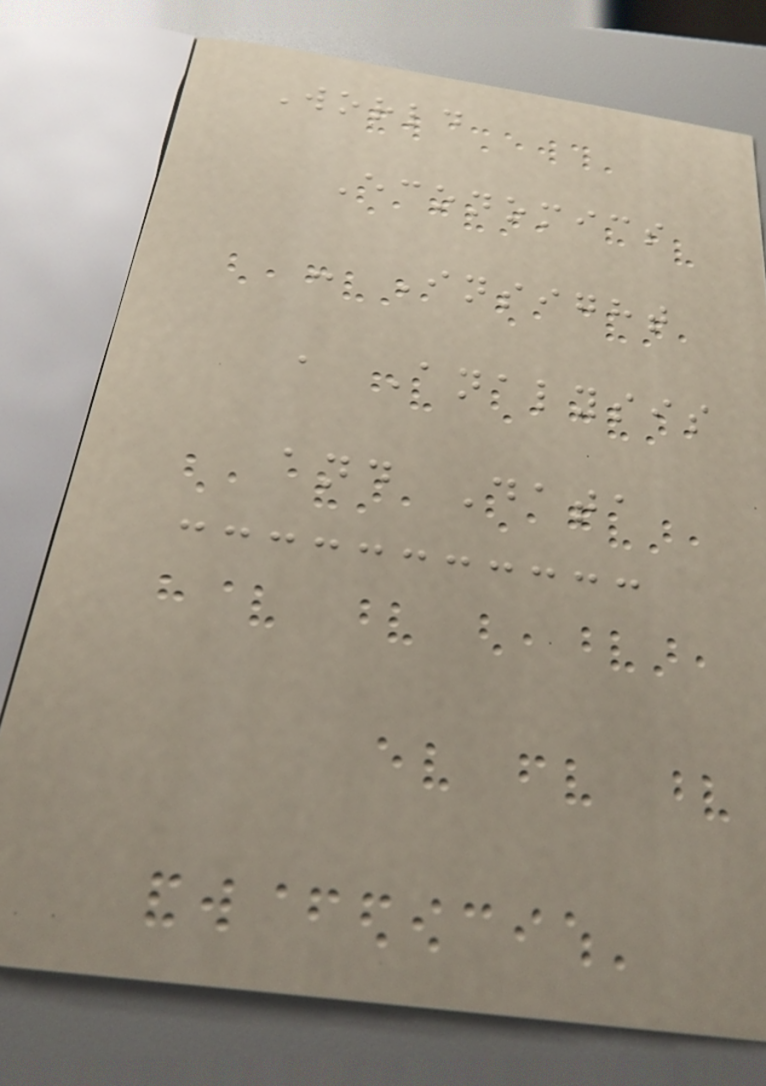World
Economics
- Insight
, Analysis
and Data
